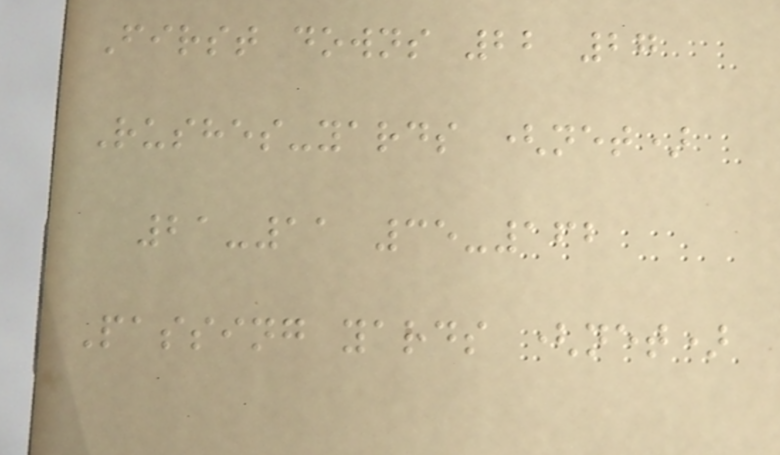First downs 22 27
Rushes-yards (net)
21-11 35-162
Passing yards (net)
